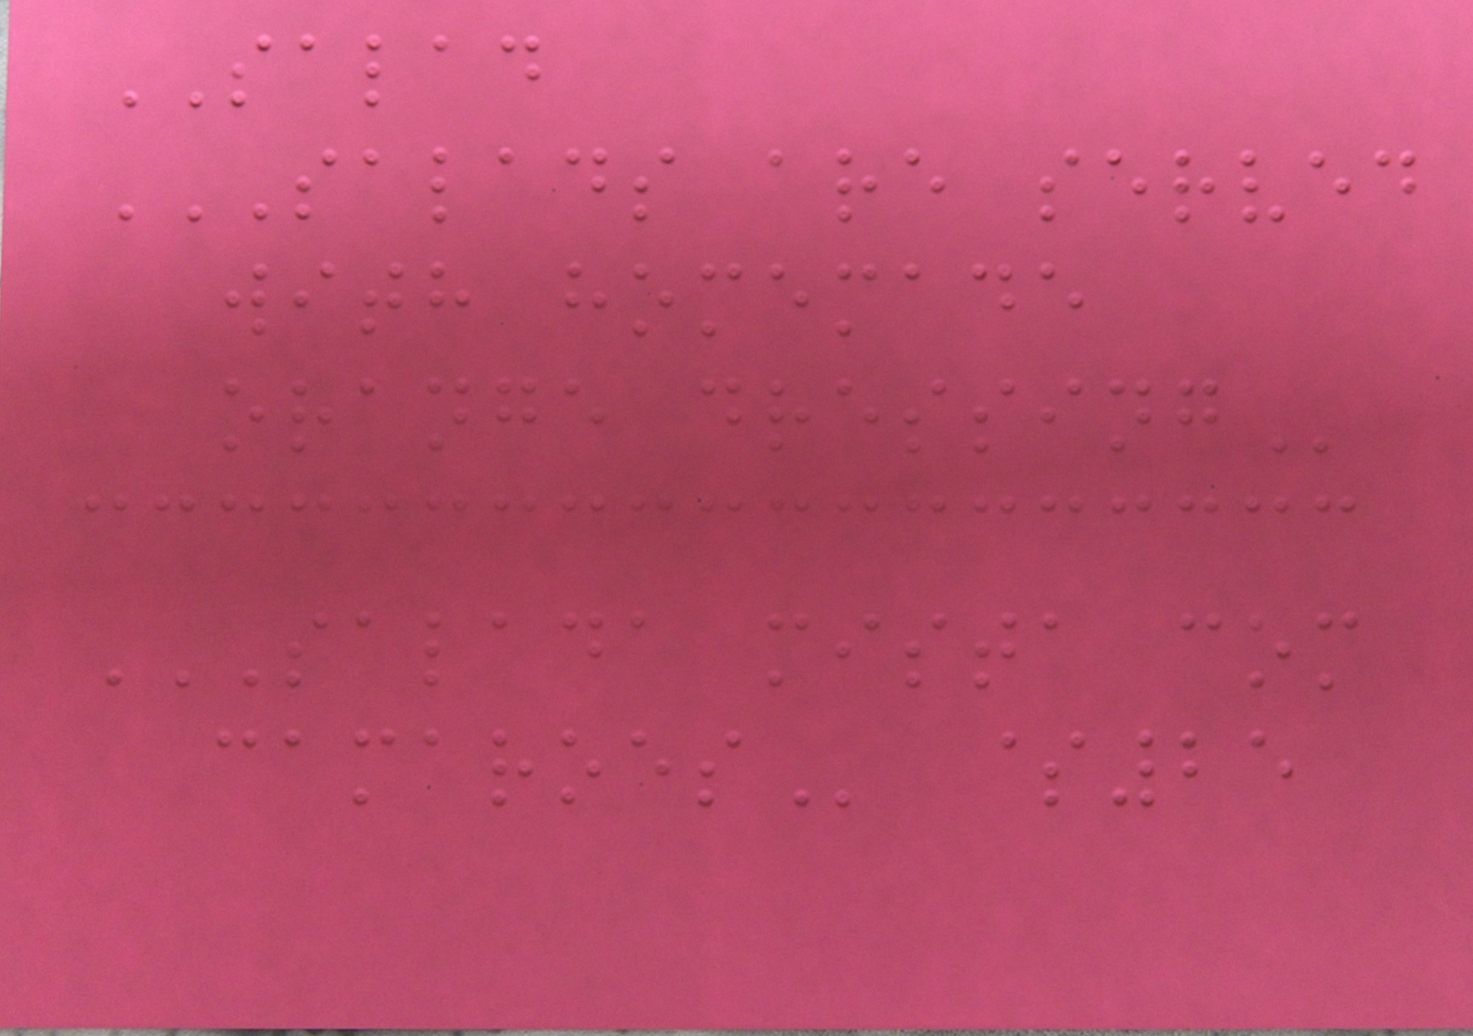SALAD
SALADS ARE SERVED
WITH HOMEMADE
ORANGE DRESSING
SALADA MISTA COM
CAMAROES $25
